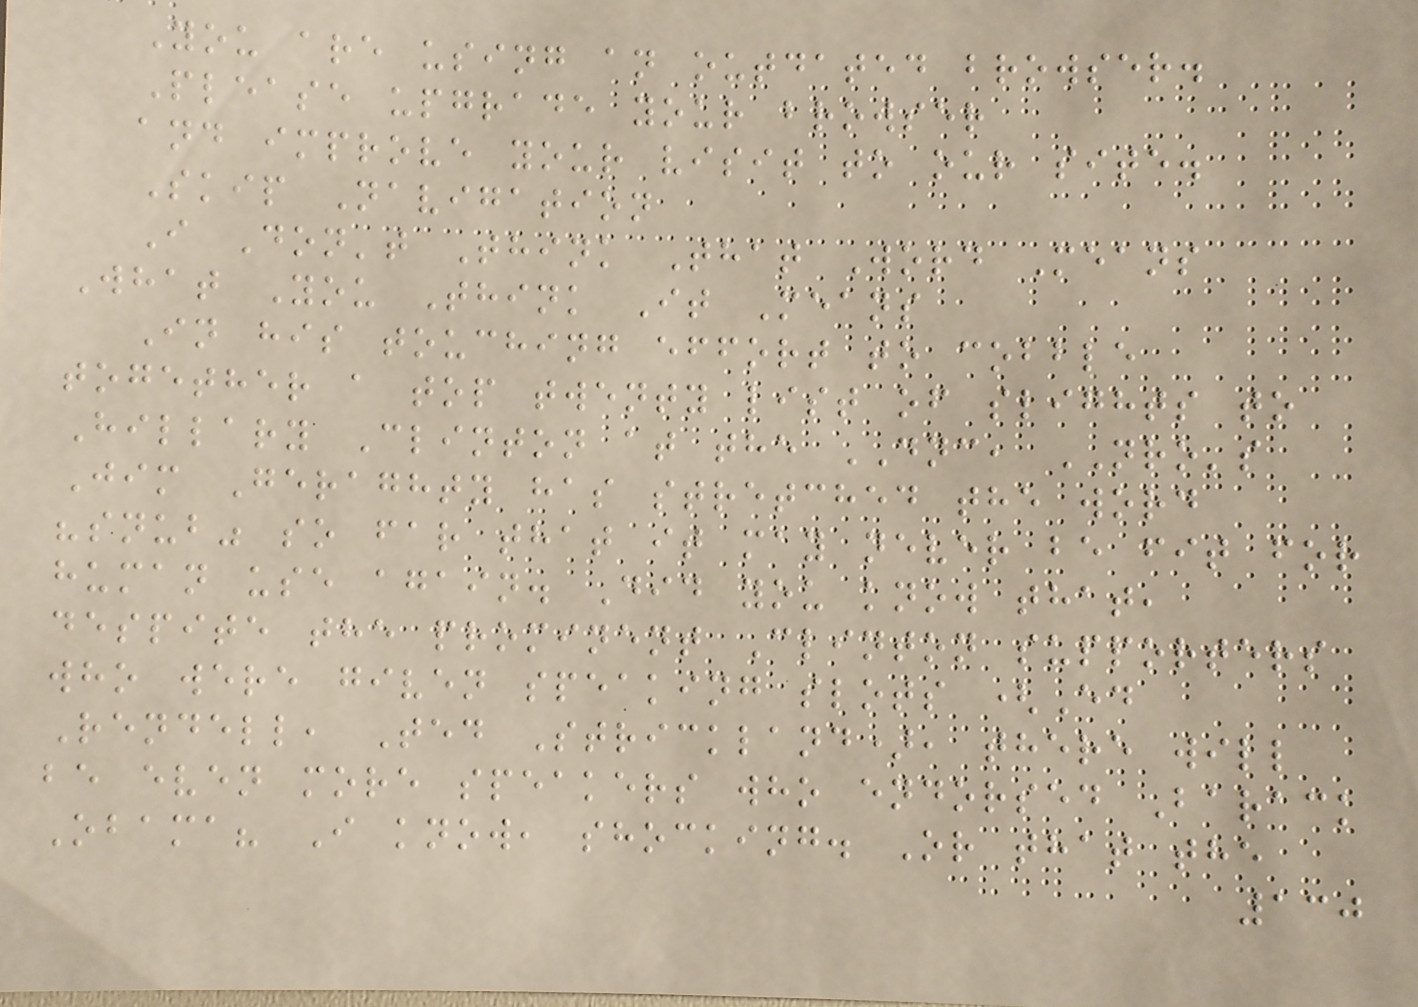You are using an outdated browser.
Please upgrade your browser
and improve your visit to our site.
Skip Navigation
I Don't Think That Word Means
What You Think It Means
In his touching effort to cobble
together a top twenty list of slights to
Hillary Clinton at the DNC, NRO's
Jim Geraghty has stretched the word
"snub" so far that it may never be fit for
human use again. Did you know that,
despite the prominent Clinton supporters
who were given speaking slots (Ed
Rendell, Ted Strickland), there will
be even more speakers who endorsed Barack
Obama? I know, shocking. Or that the
130
